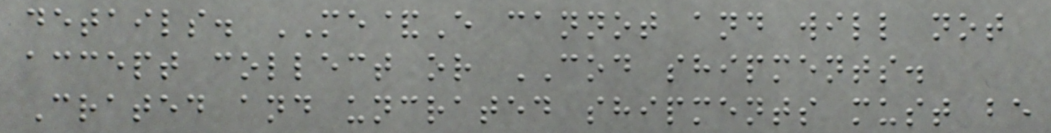details. ME&E cannot and will not
accept collect or COD shipments.
Crated and uncrated shipments must be
